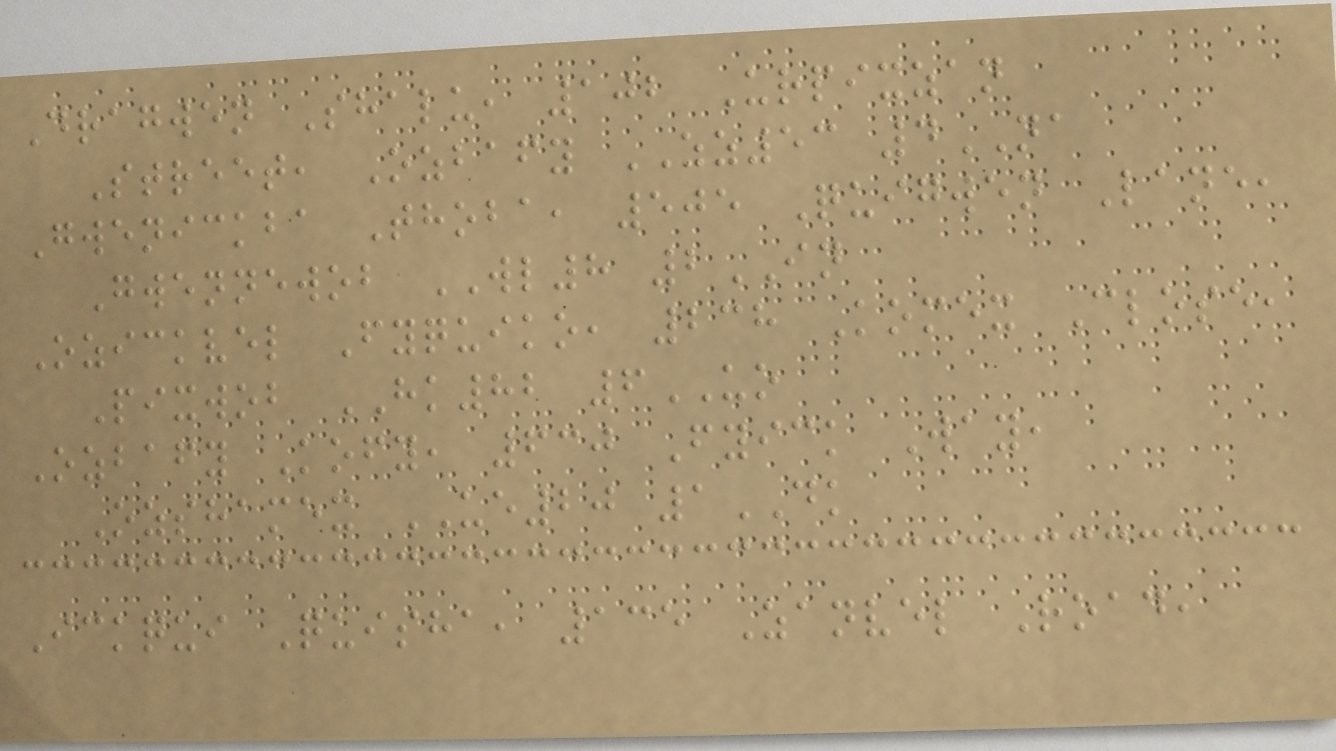Dragwen Shalu, 102 Urpixzan
Street, Ozbafy ZZ53 4NA
Gwenickba Thoba, 505 Quigwen Lane,
Gwennewob WL8 2IN
Ozickvel Fyquiko, 238 Komex Close,
Pixwob HK82 6UO
Ozbafy Kofy, 630 Fyick Way,
Ozshamex UE20 1DK
Ickqui Quisha, 135 Zanvel Road,
